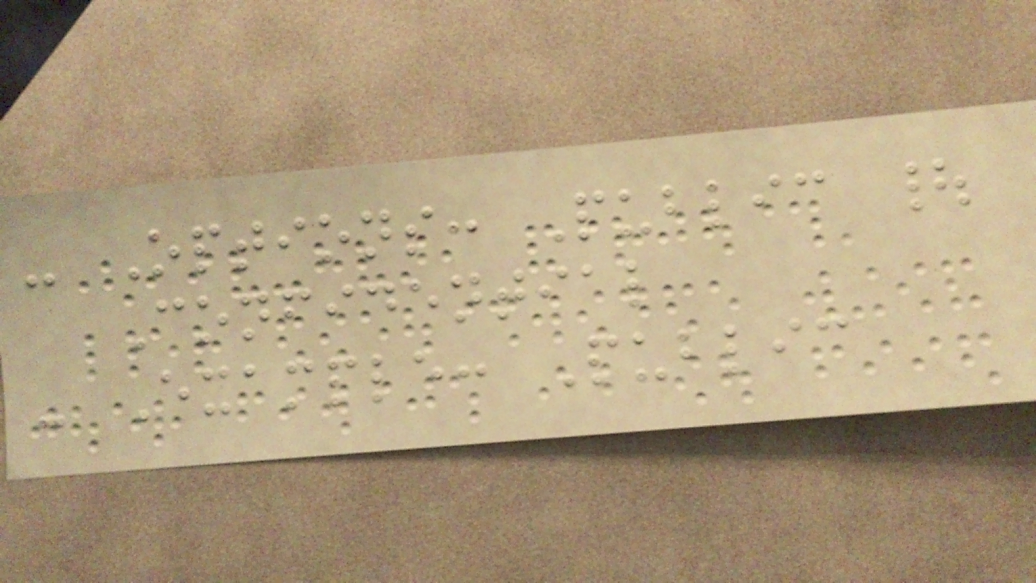- Options: Public |
Confidential
- Example: Public
